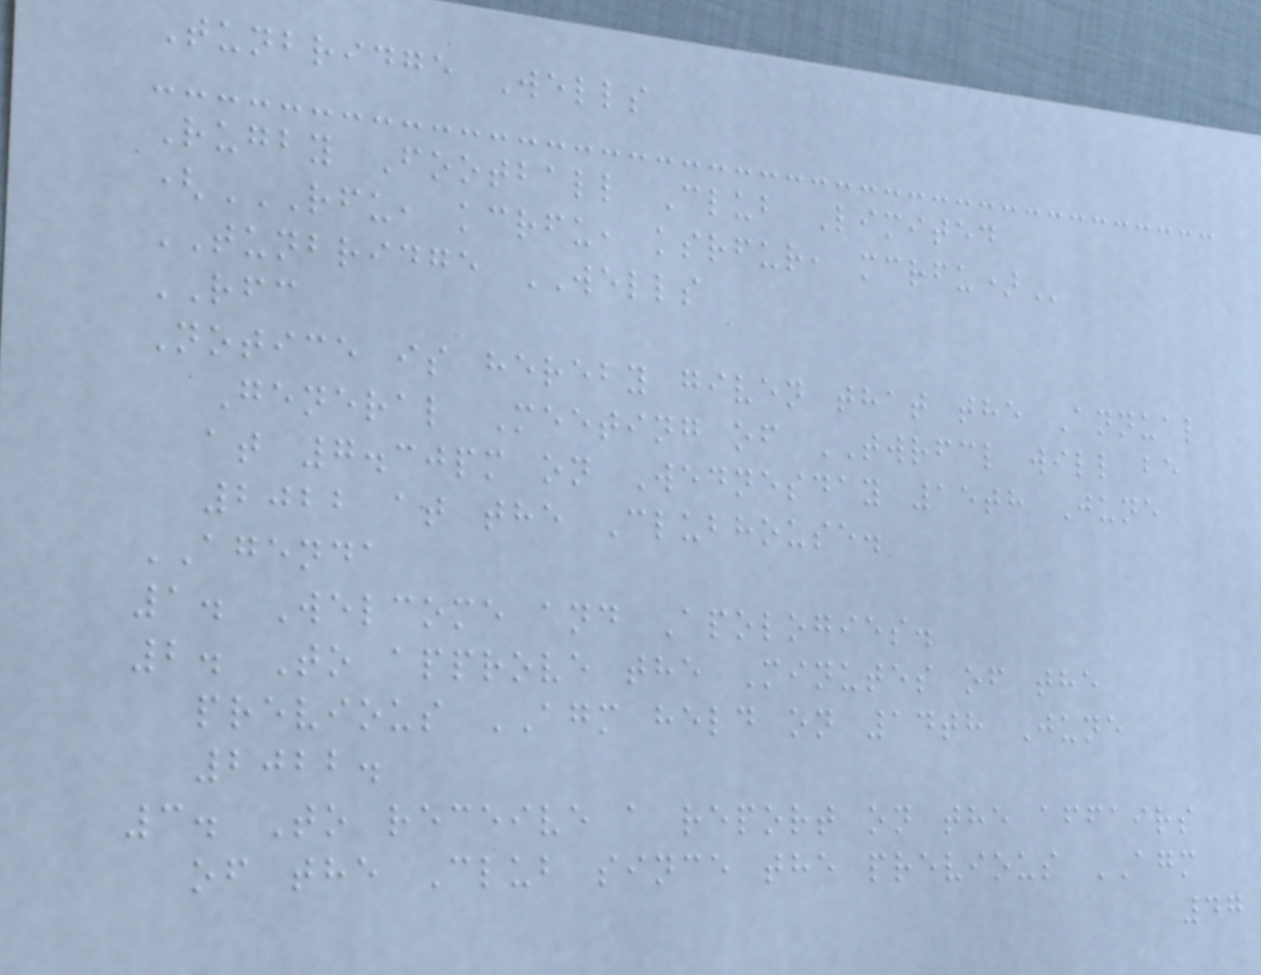Tunbridge Wells
Rugby Football Club Limited
(RFU, KCRFU, KSRFUR, MCRFU)
TUNBRIDGE WELLS
RFC
Notice is hereby given that the Annual
General Meeting of TWRFCL will be
at 7.30pm on Wednesday 15th June
2022 at the Clubhouse.
AGENDA
1. Welcome and Apologies.
2. To approve the Minutes of the
previous AGM held on 14th June
2022.
3. To receive a report on the affairs
of the Club since the previous AGM
47
